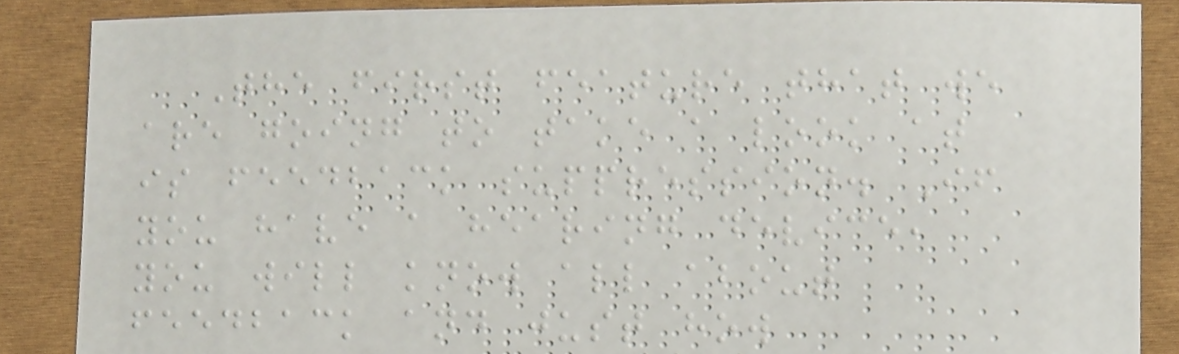The first feature that we
are going to take a look at
is feedback suppression. If
you have a hearing device,
you will know all about
feedback and just how
